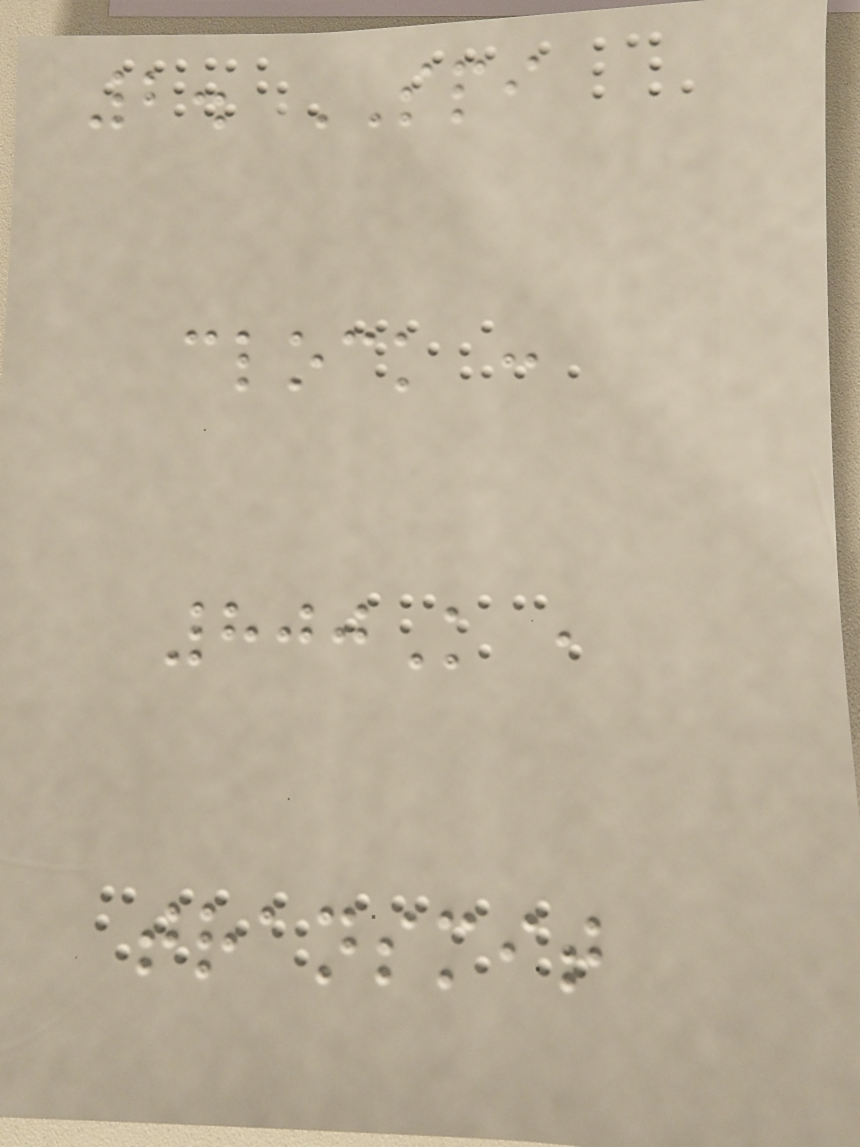2. SPI
clock :
800K ,
transmit
